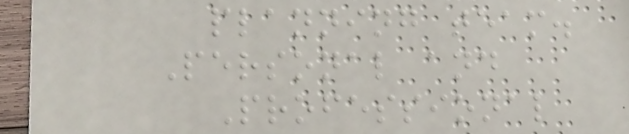planning team.
Personal and
Professional
